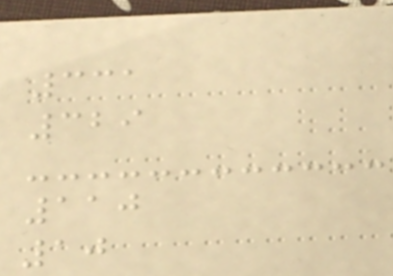331
329
110
10
